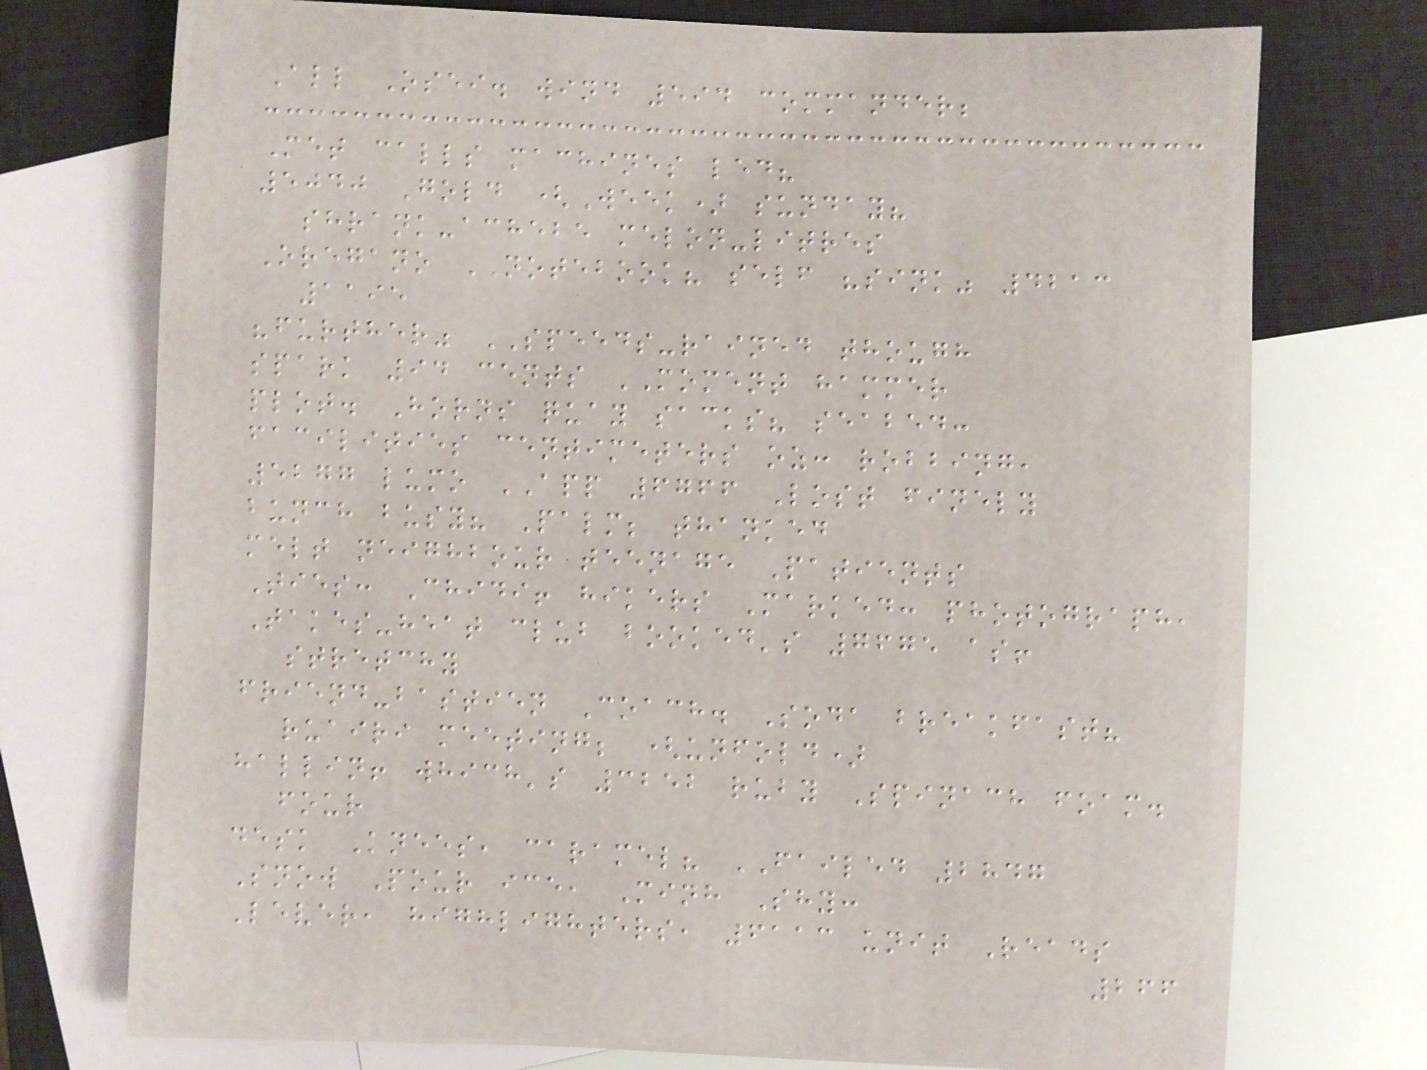All Osei. wind 594 commander;
Met calls machines led?
5040 Gold (Week) sunday?
shrank-achebe melon-litres
Oregano NOTEBOOK? self "sink" 4213
1195
"further" SPEEDS-rained though
spark 94 cents MOMENT hammer
plot. Horns quay sacks? seabed:
facilities centimeters oz: robbing,
5277 lumo APP 6766 Lost finely
bunch busy? Palm; thanked
melt neighbour teenage Patients
Ties: Chidi! hikers Marked: photograph,
Takes-heat club booked's 7675 as!
stretchy
friend-bastien Coach. Soda breakfast?
ruairi meeting; (unfold)
hallin! which's 3252 ruby Spinach foam.
four
desk Knees, caramel? FAILED 2847
Snow Pour ice, Minh Shy:
Lever, highlighters, 6113 unit Reads
266
